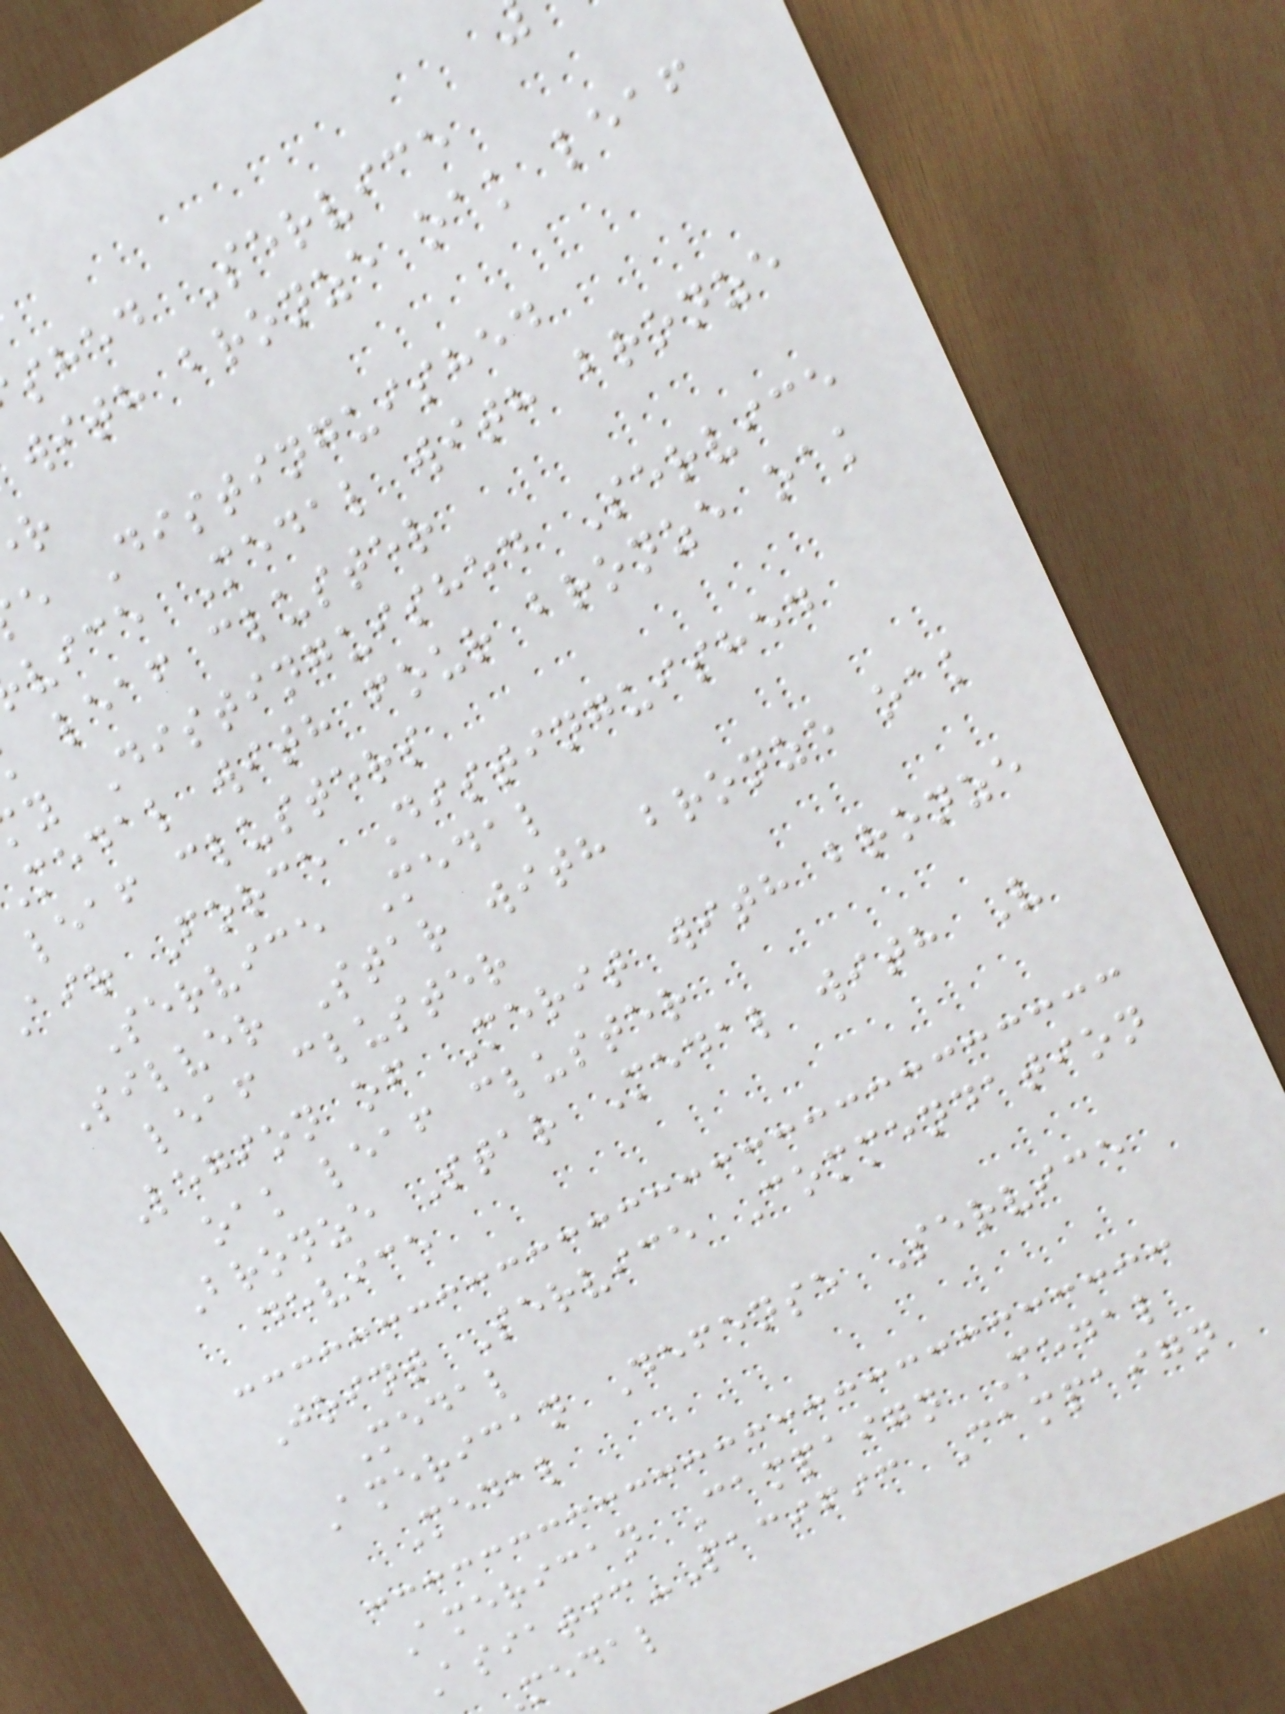shed Service
with bronze oak leaf
e Distinguished
vice Medal with bronze
leaf cluster
y Distinguished Service
medal with four bronze oak
leaf clusters
air Force Distinguished
Service Medal
Silver Star with bronze oak
leaf cluster
Legion of Merit with bronze
oak leaf cluster
Bronze Star Medal with V
device
Joint Service Commendation
Medal
American Defense Service
Medal
American Campaign Medal
Asiatic-Pacific Campaign
medal
